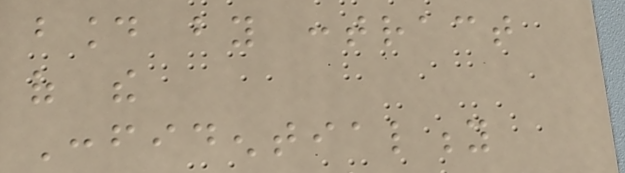bound by contract
of the
Confidentiality
